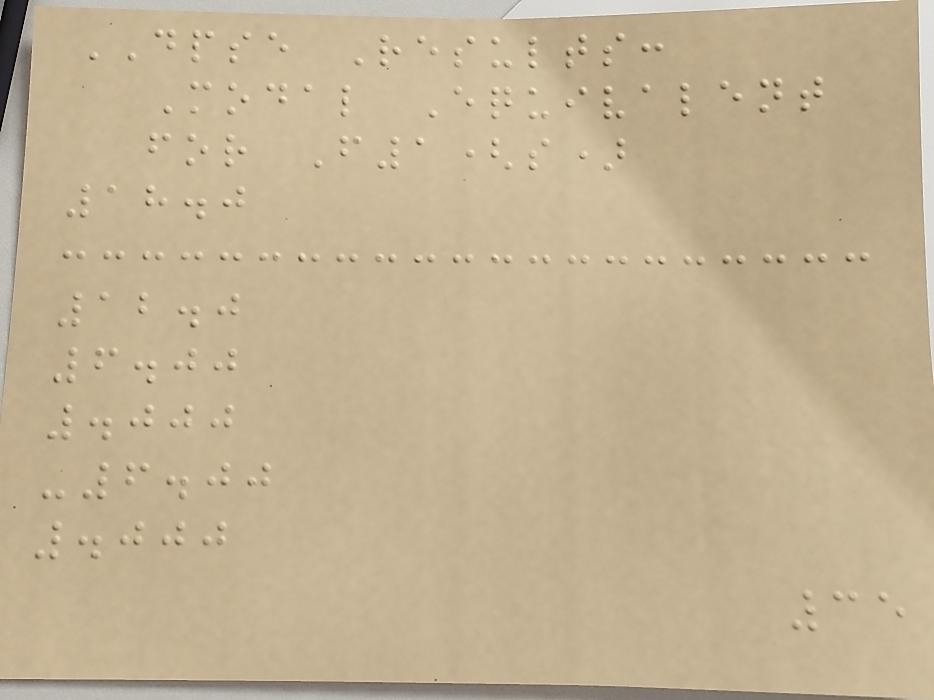DPSE Results:
Modal Equivalent
for F1(s)
18.0
12.0
6.00
.000
-6.00
.000
35
